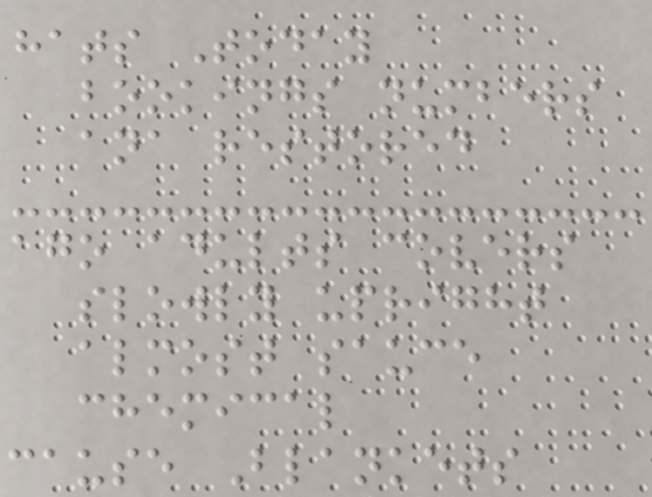hats Today
bookings numbers
ana restored
ago adults covers
slowly upright
almost sauce
chemical
cause Blankets
